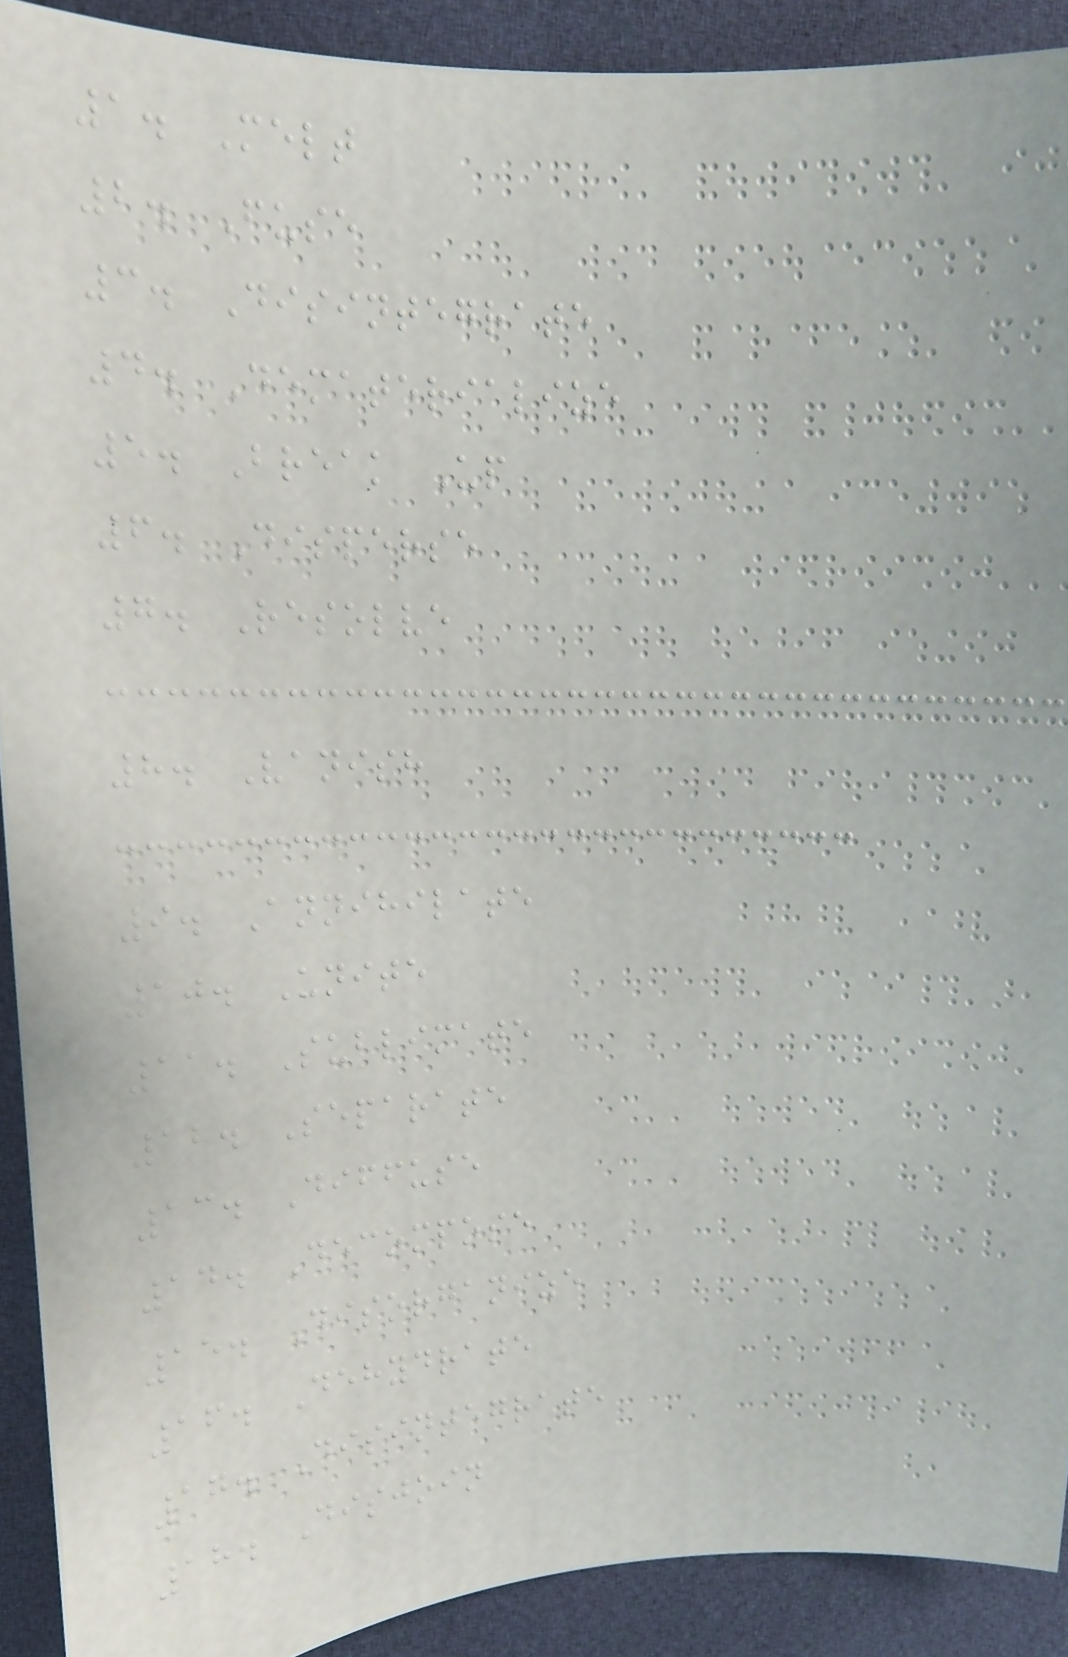1. Melt
2. Fuse
3. Disintegrate
4. Dematerialize
5. Break Up
6. Disperse
7. Resolve
8. Vanish
9. Annihilate
10. Unite
11. Sublimate
12. Separate
13. Diffuse
14. Decompose
15. Disorganize
16. Dehydrate
17. Disintegrate
18. Disjoin
